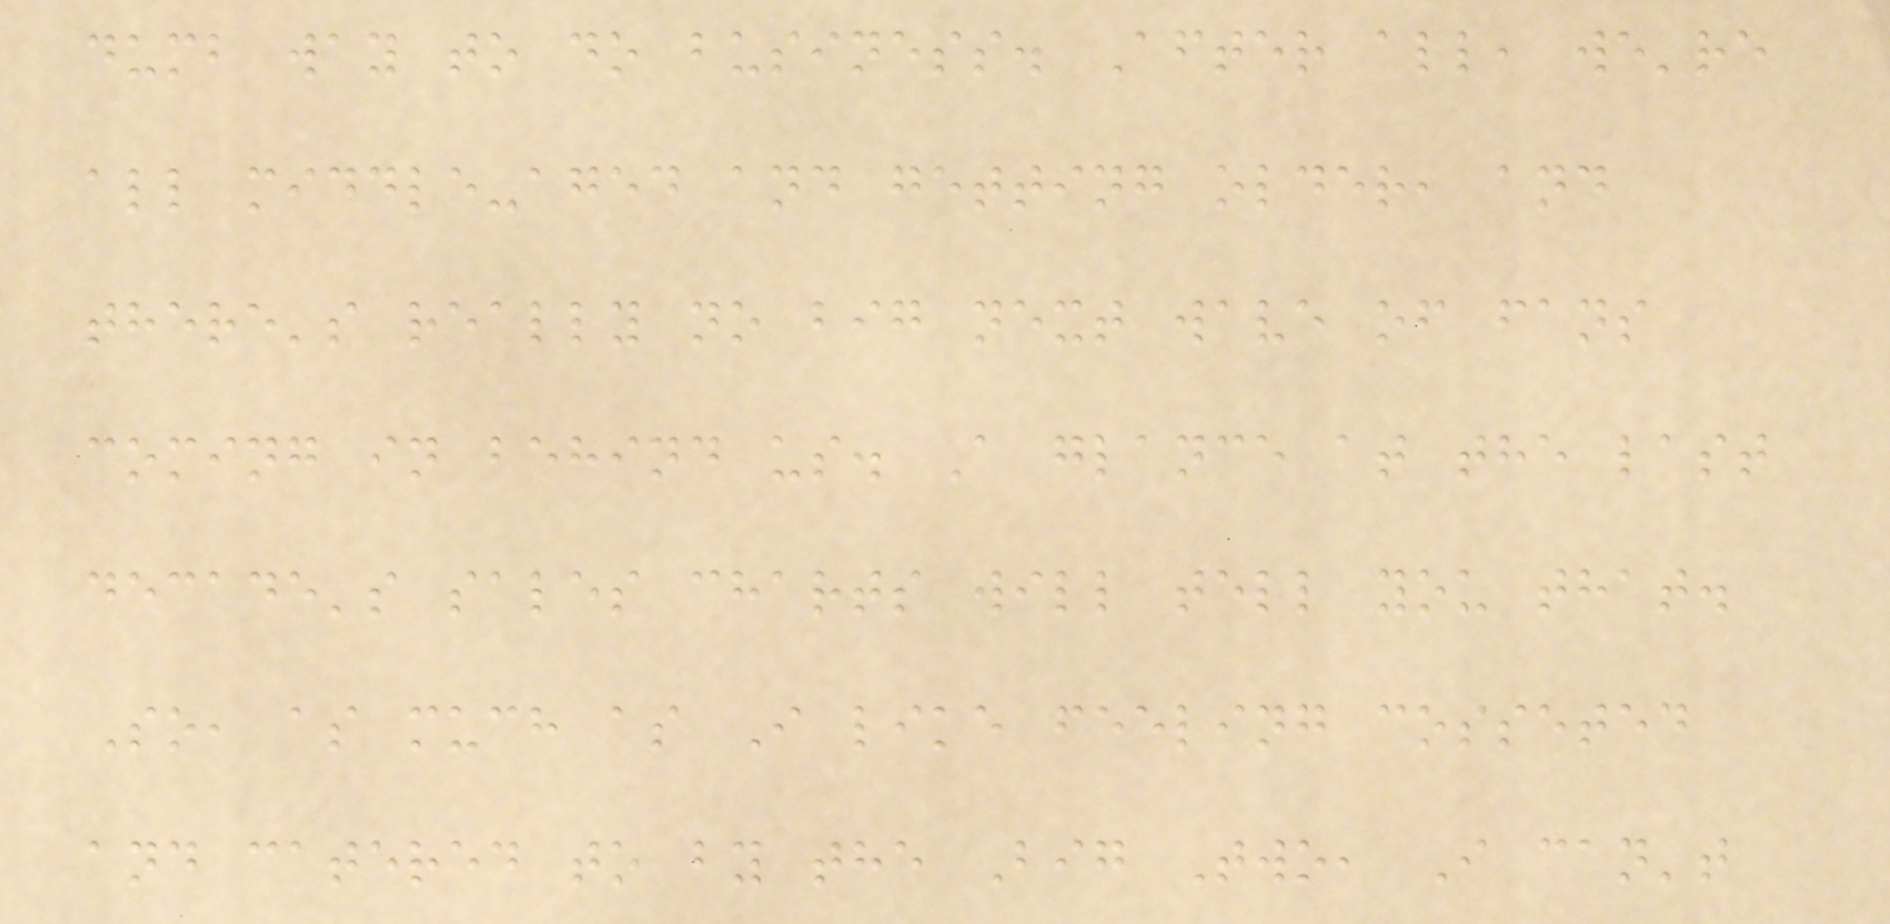dumb way to do business. After all, we're
all middle-aged and getting older, and
there's really no big next wave of fans
coming in behind us. A glance at the last
decade's sales charts will tell you that.
So, as much as I like feeling cosseted
and catered to by the Big Two, I can't
